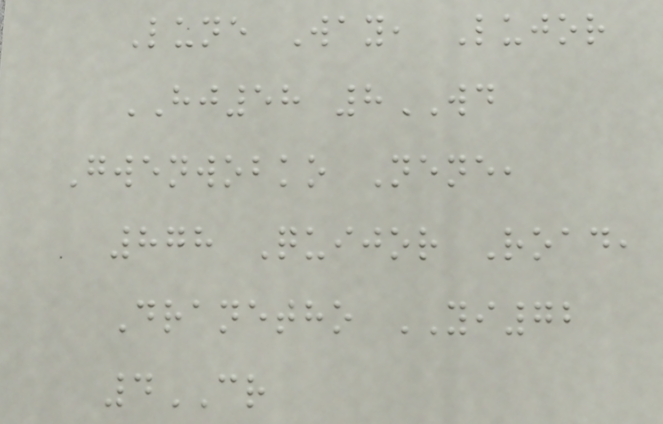Lune Way, Lujor
HJ58 8WD
Gwenwobko Nene,
878 Quijor Road,
Dranetho YI72
4CR
